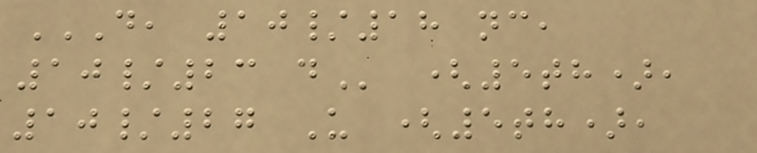D, 10/18 NC,
10/23 D (5th),
10/27 U (5th),
